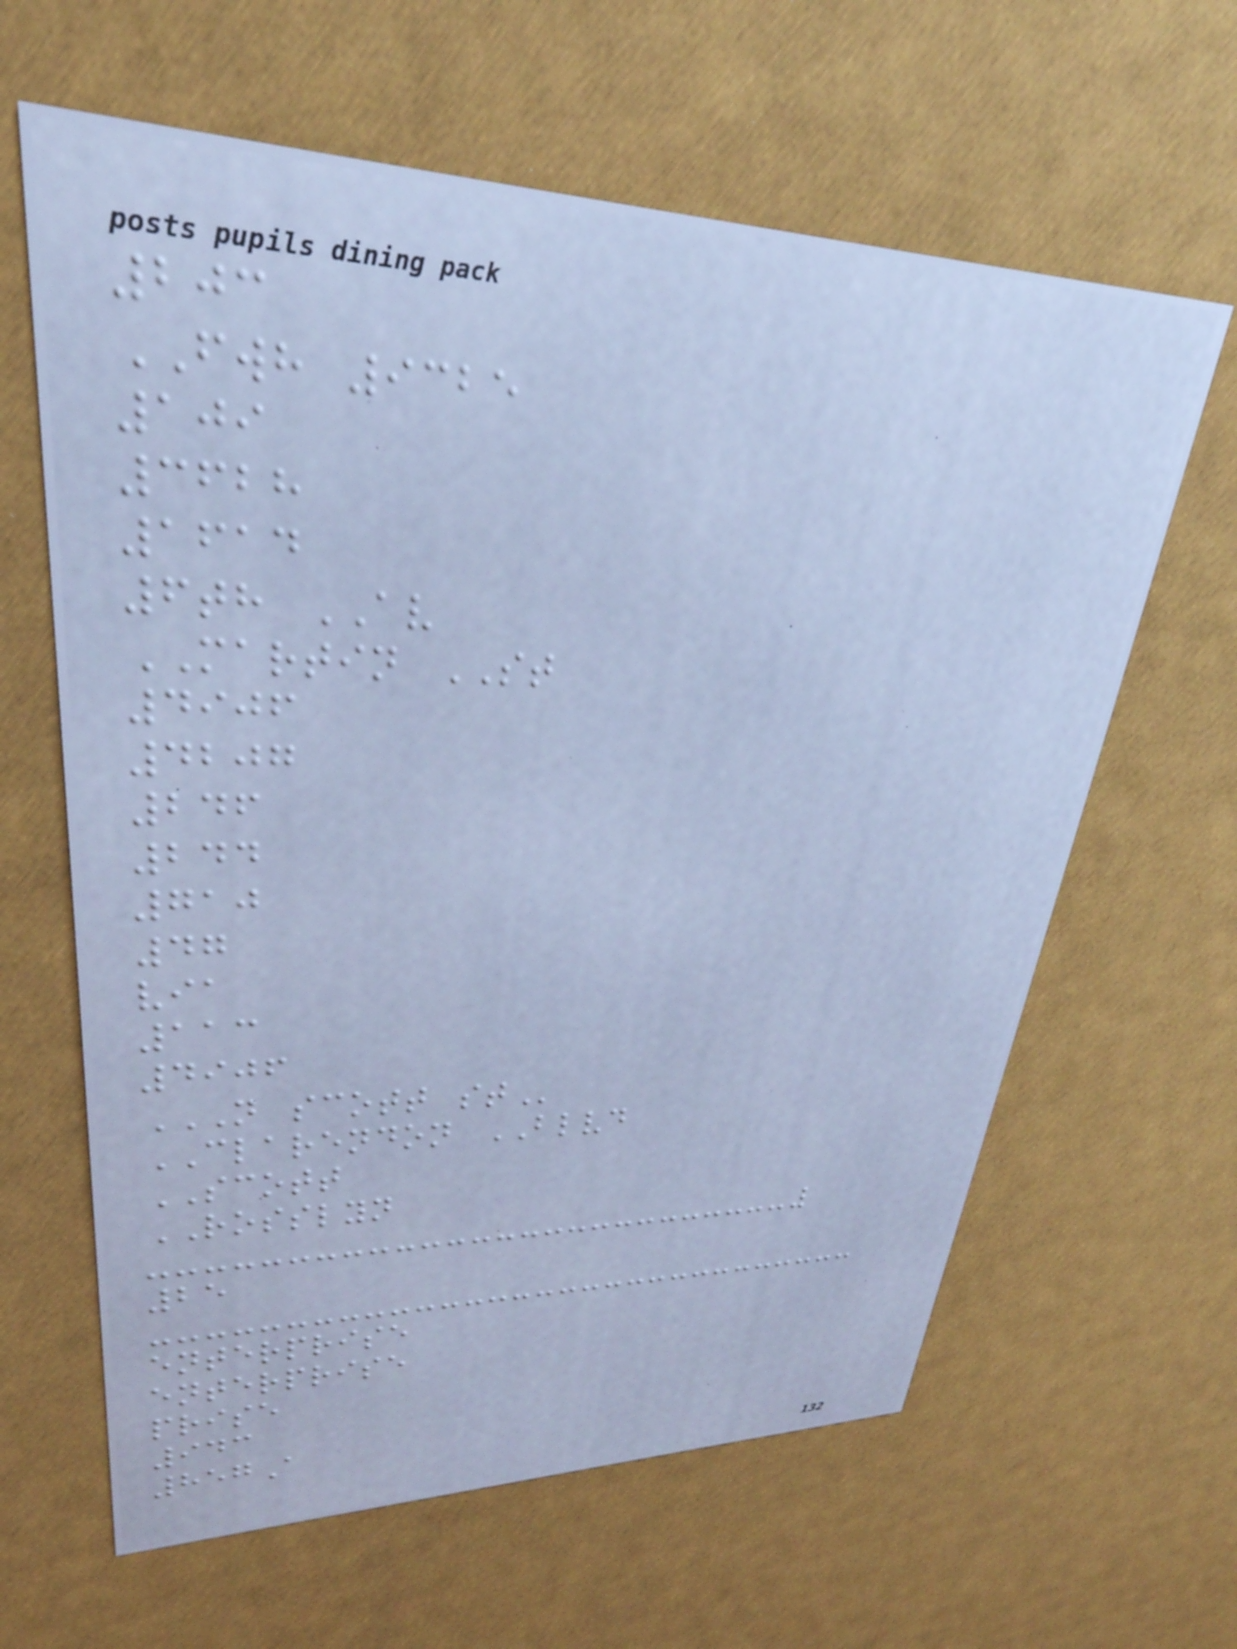203
FWH 9325
109
3628
1614
6th AV
MARTIN ST
4906
4207
246
244
710
47
via
113
4906
N SCOTT ST
CLARENDON BLVD
SCOTT
ROSSLYN
25
enterprise
enterprise
prise
943
857A
